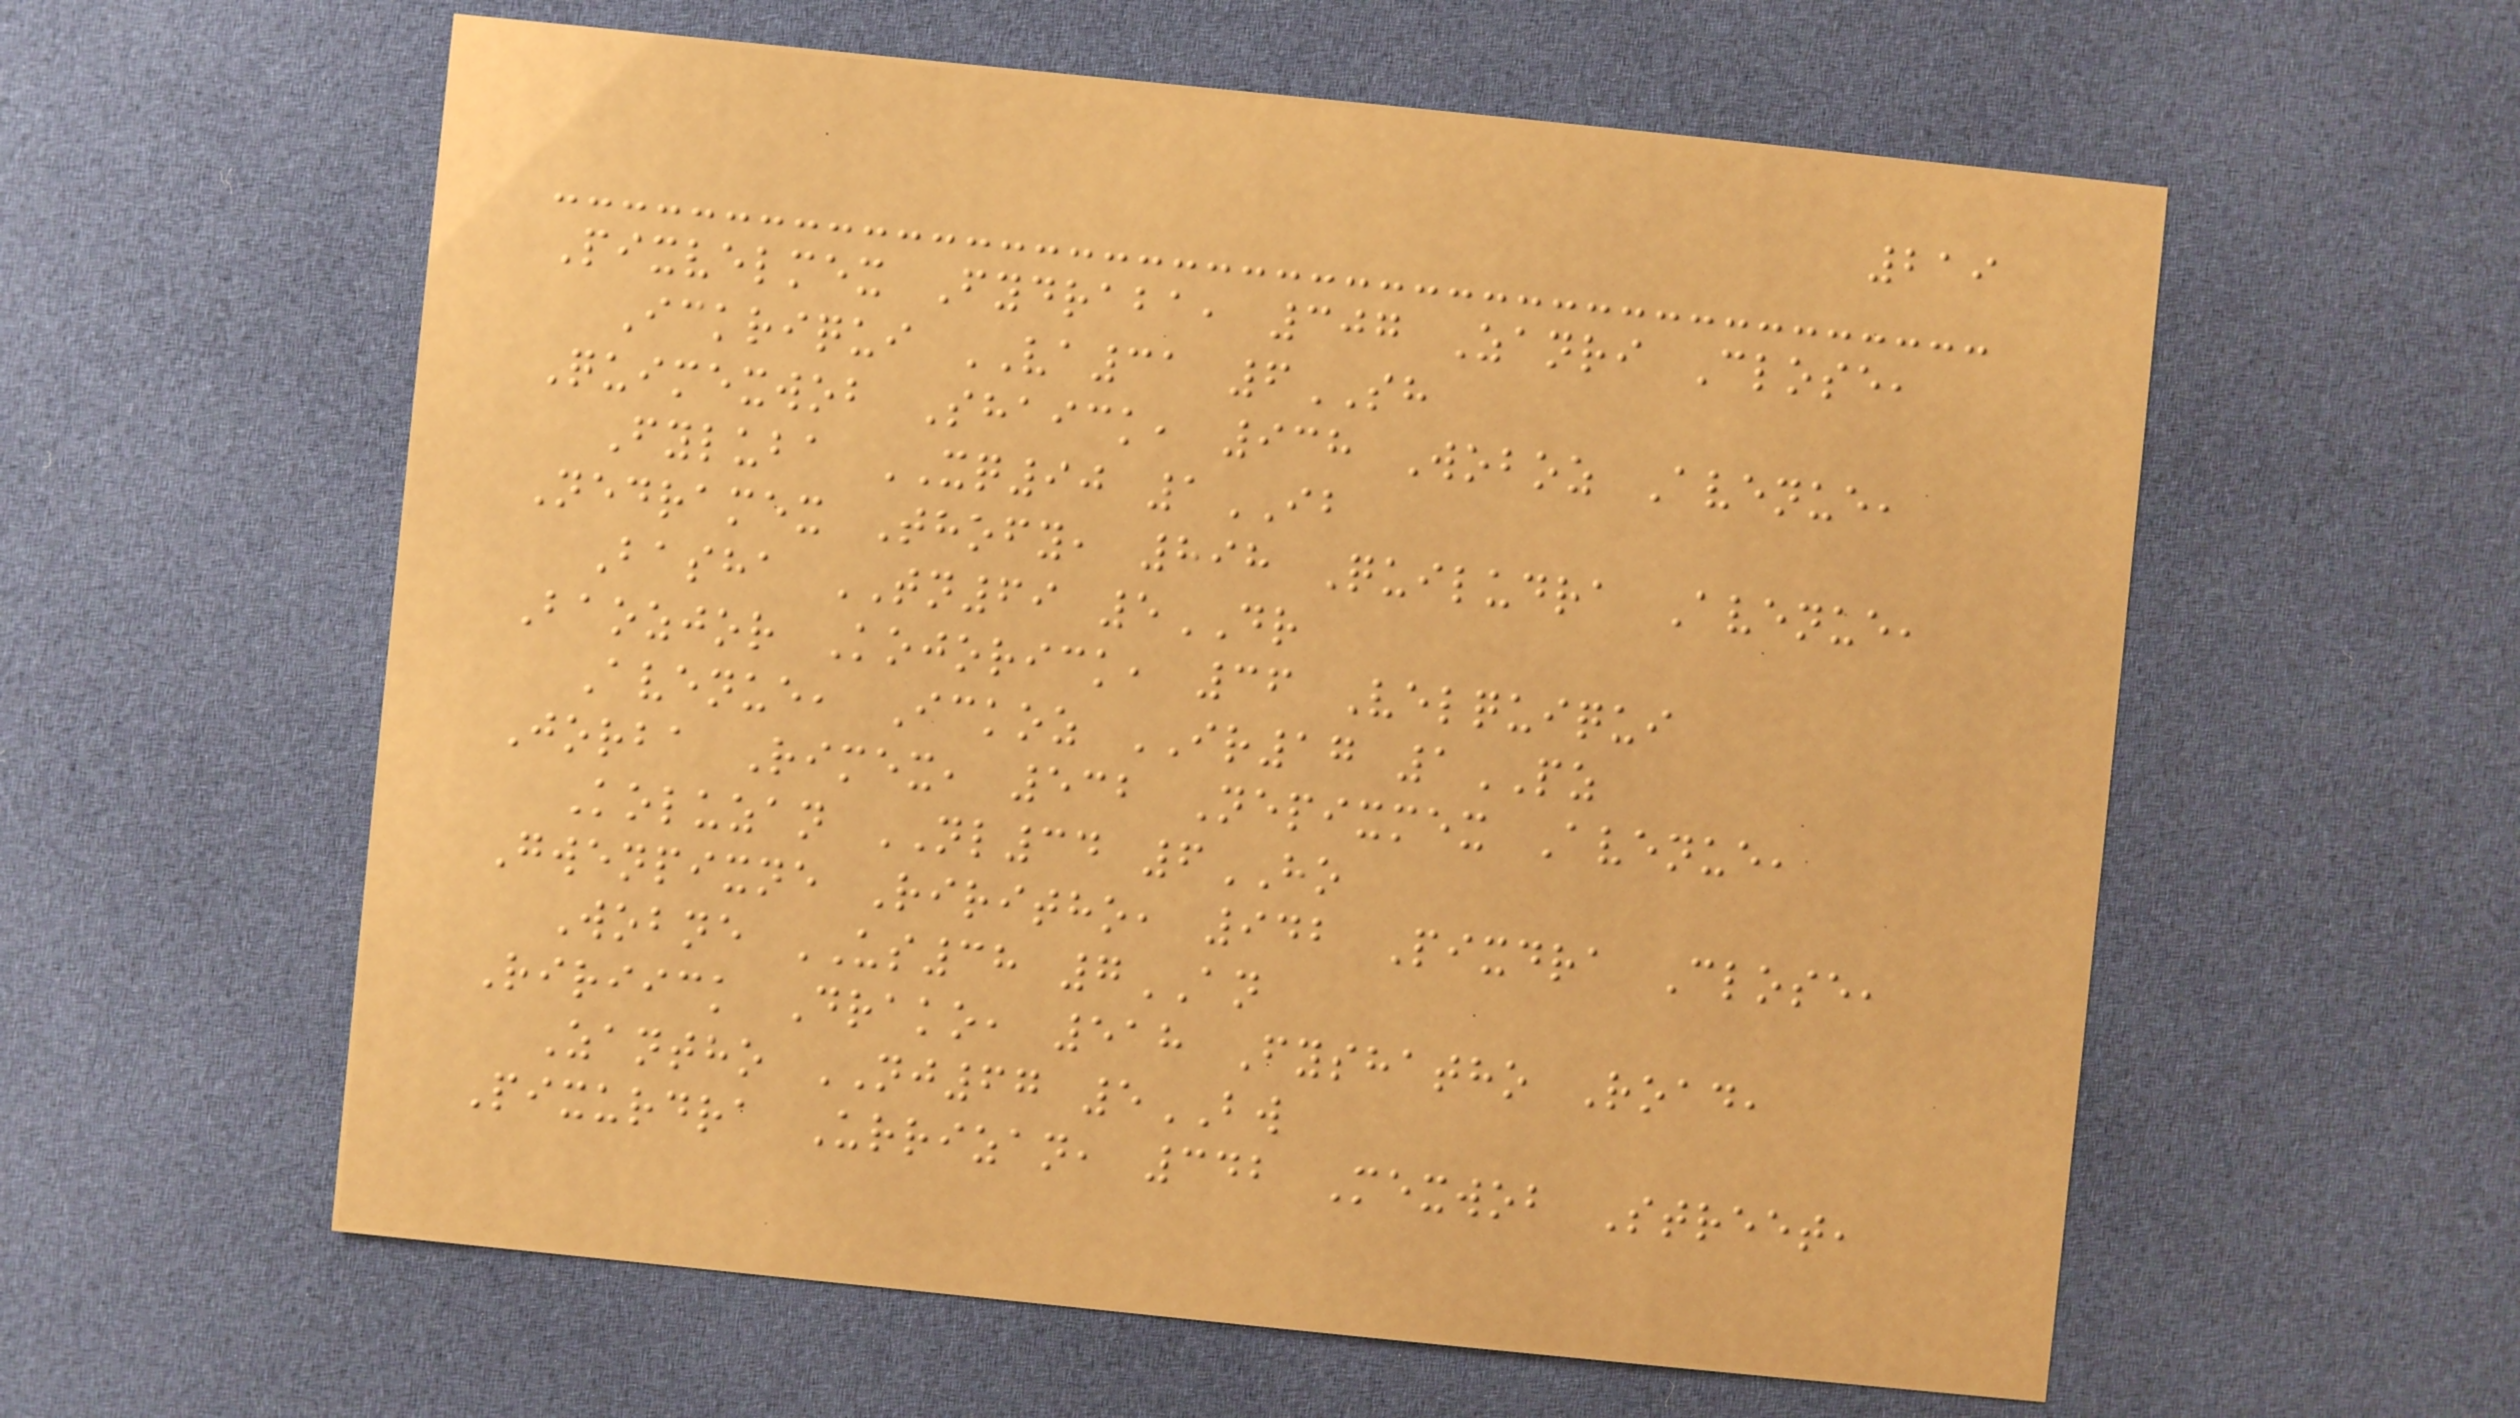219
Pixvelmex Fydraba, 307 Zanri Close,
Ickriqui VA31 6SH
Quimexwob Shaick, 938 Woboz Avenue,
Fyluba XQ90 1IB
Nedramex Thofy, 898 Quiludra Avenue,
Basha TN69 5DR
Baozjor Kojorick, 36 Velquiqui
Avenue, Ickoz IR17 1PZ
Jorba Rimex, 532 Nepixmex Avenue,
Koluzan NL34 6HO
Gwenpixne Riritho, 942 Pixdra Close,
Wobne US38 7AN
Ririick Drako, 518 Fyshatho Road,
Zantho NJ67 5BW
Pixurdra Urrizan, 342 Mexwob Street,
